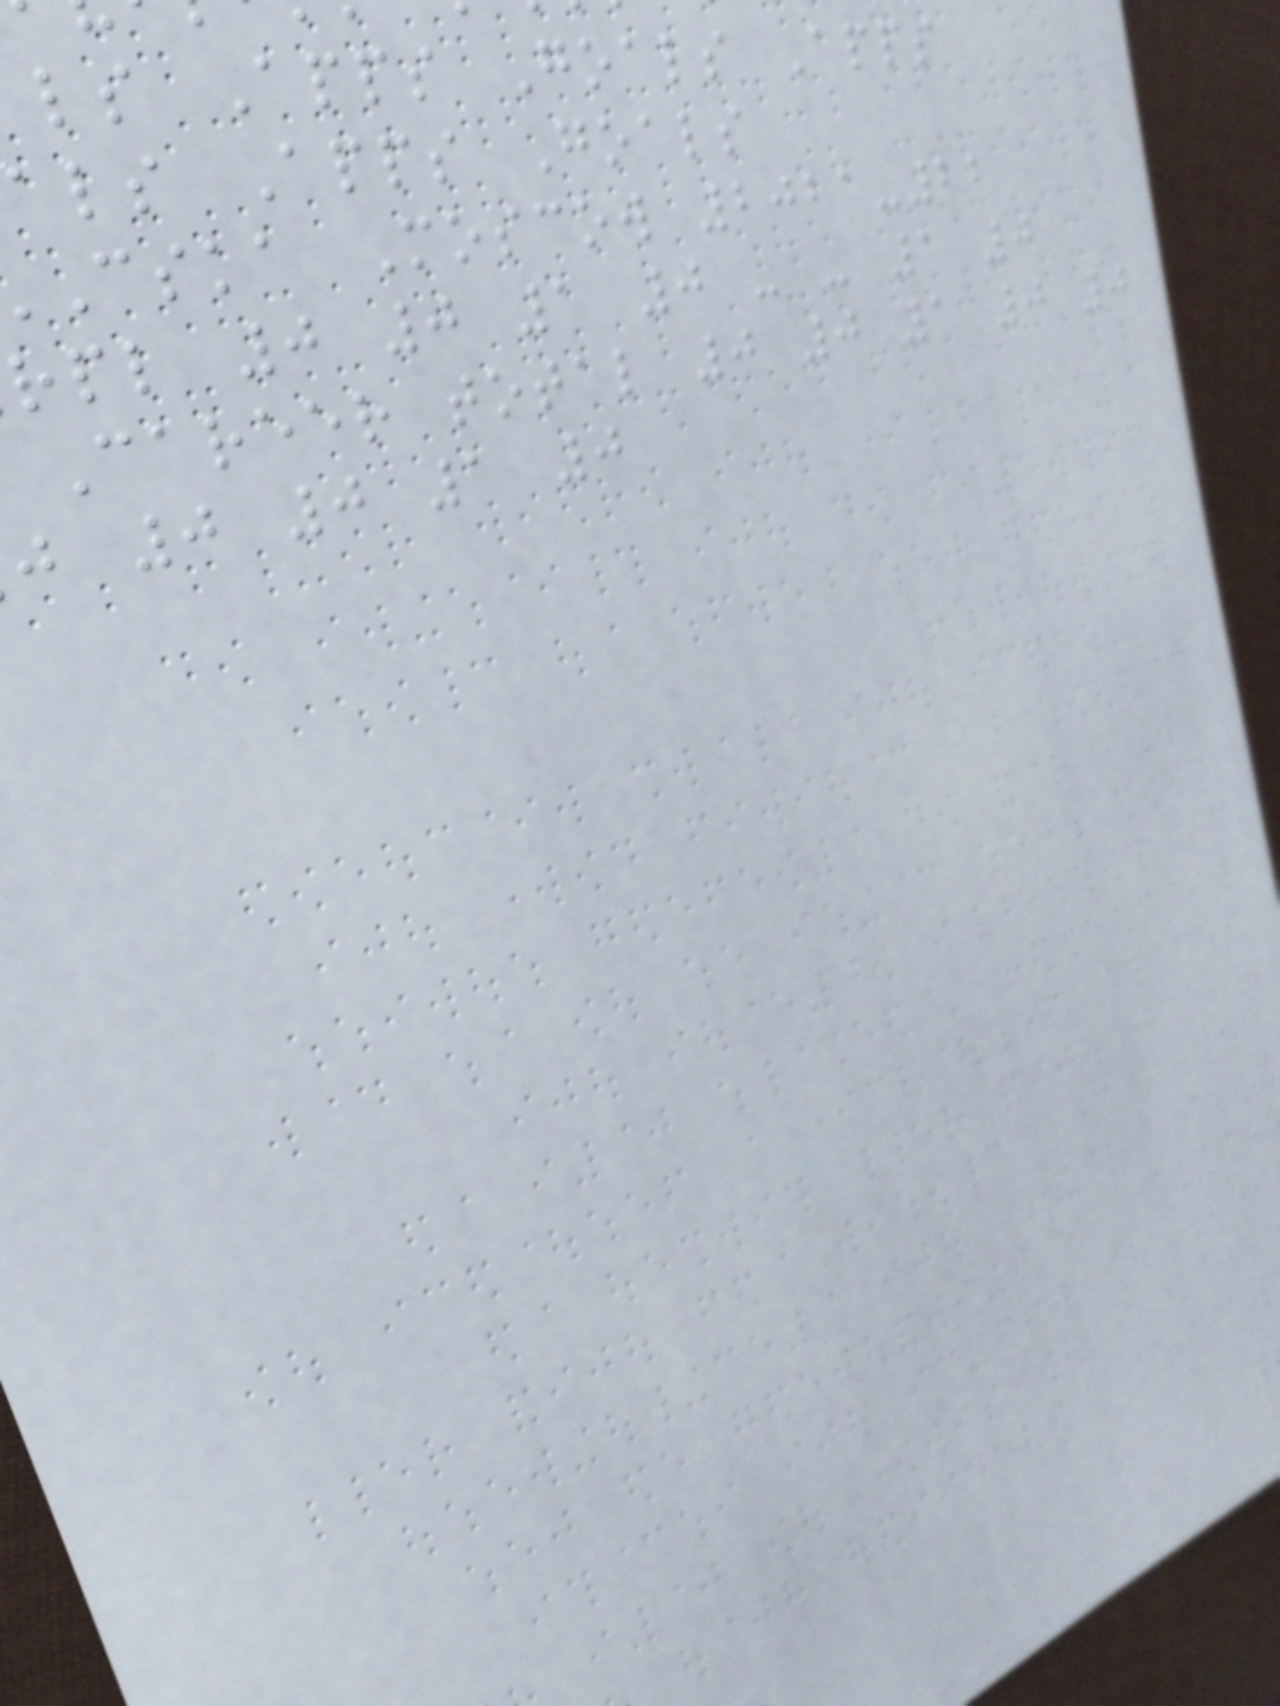ls Apps Goals Apps
als Apps Goals
cska Moscow 2021-22
rpl 0 0 1 0 - - 1 0
Career total 0 0 1 0 0
j 0 0 1 0
